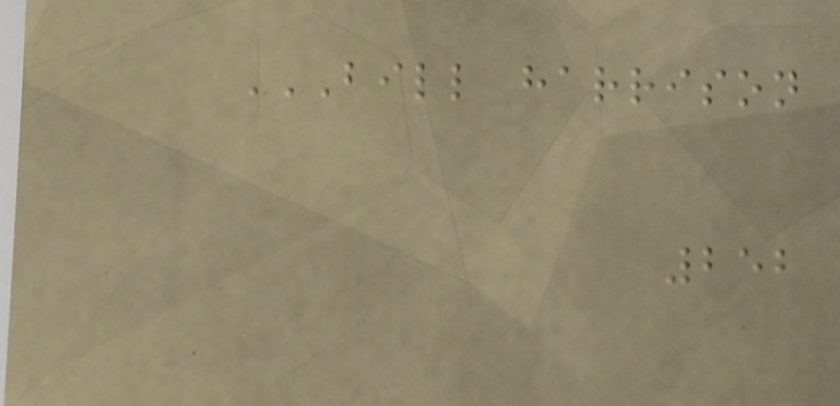BILL HARRISON
252
